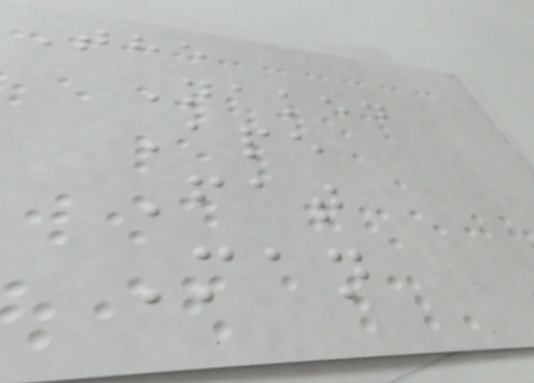The
Naked
Ape
Fat
Man
